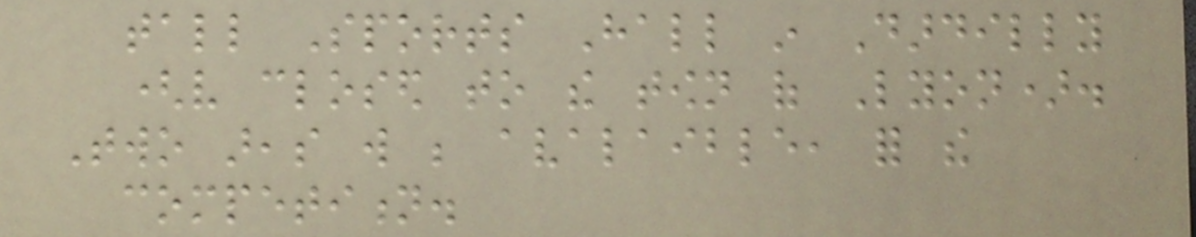tall Sports Hall in Dardilly
(very closed to the town of Lyon).
Two areas will be avalaible, for the
competition.
